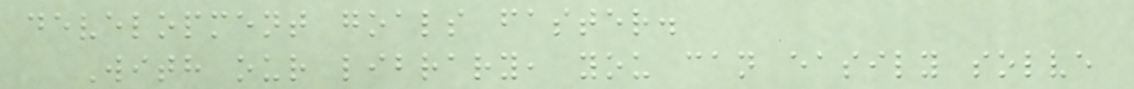development goals faster.
With our library, you can easily solve
